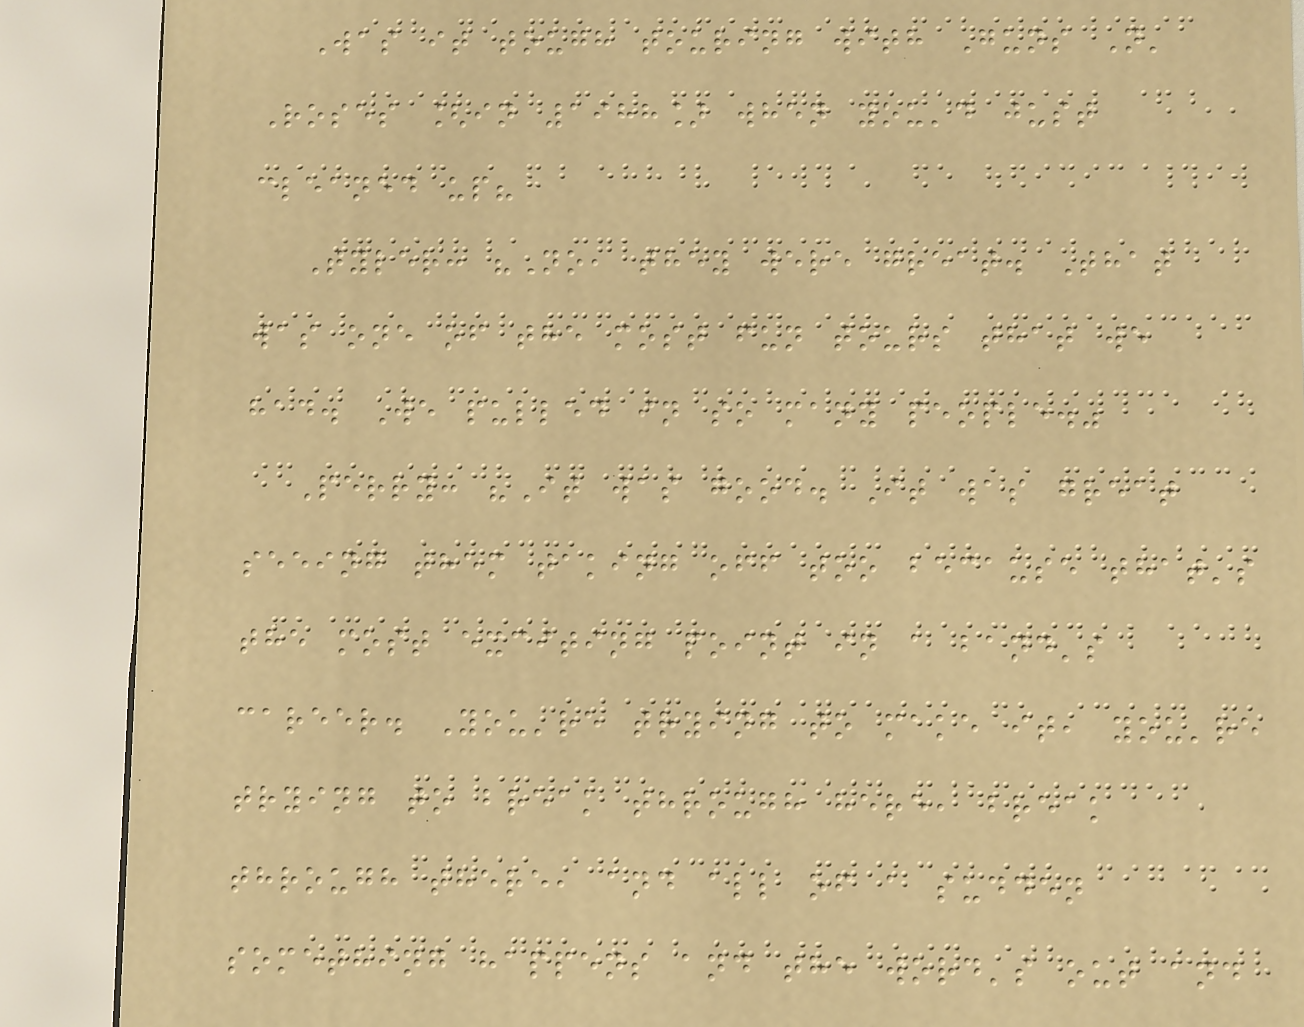Was it tough touring with Guns N'
Roses [in 1988] when you'd just
cleaned up?
Tyler: "No, they were great. That
was one of the most fun tours that we
had. We pulled in so many people."
Perry: "It was good. It was great
seeing them taking off too because that's
the most exciting point in a band's
career. You're trying to make it, you're
trying to break through here, break
through there, and all of a sudden
something happens and the word's out and
